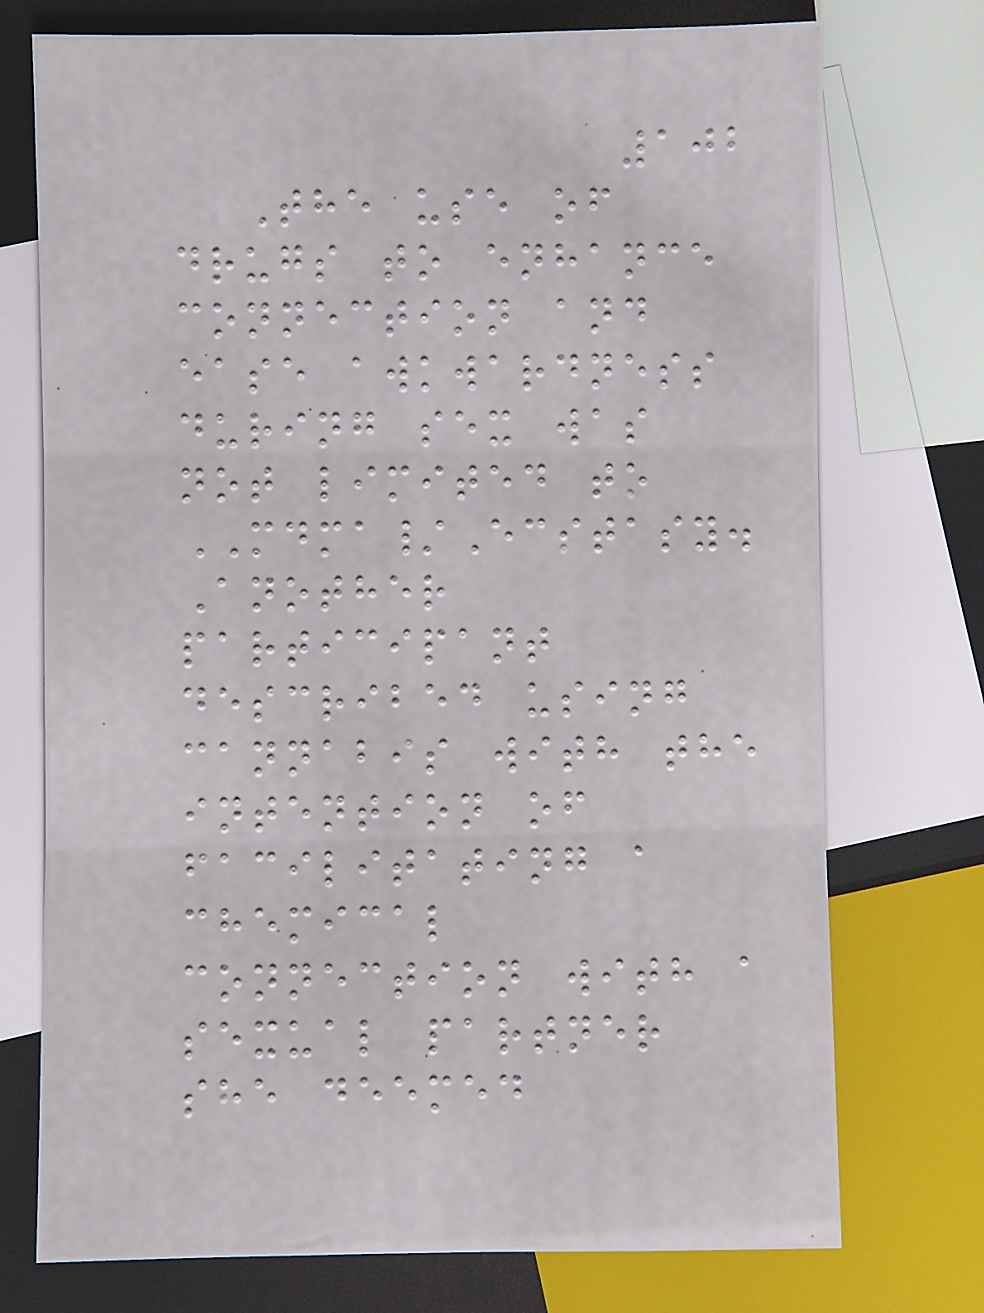102
The use of
drugs to enhance
connection and
ease awkwardness
during sex was
not limited to
MDMA/Ecstasy.
Another
participant
described using
cannabis with the
intention of
facilitating a
chemical
connection with a
sexual partner
she deemed
